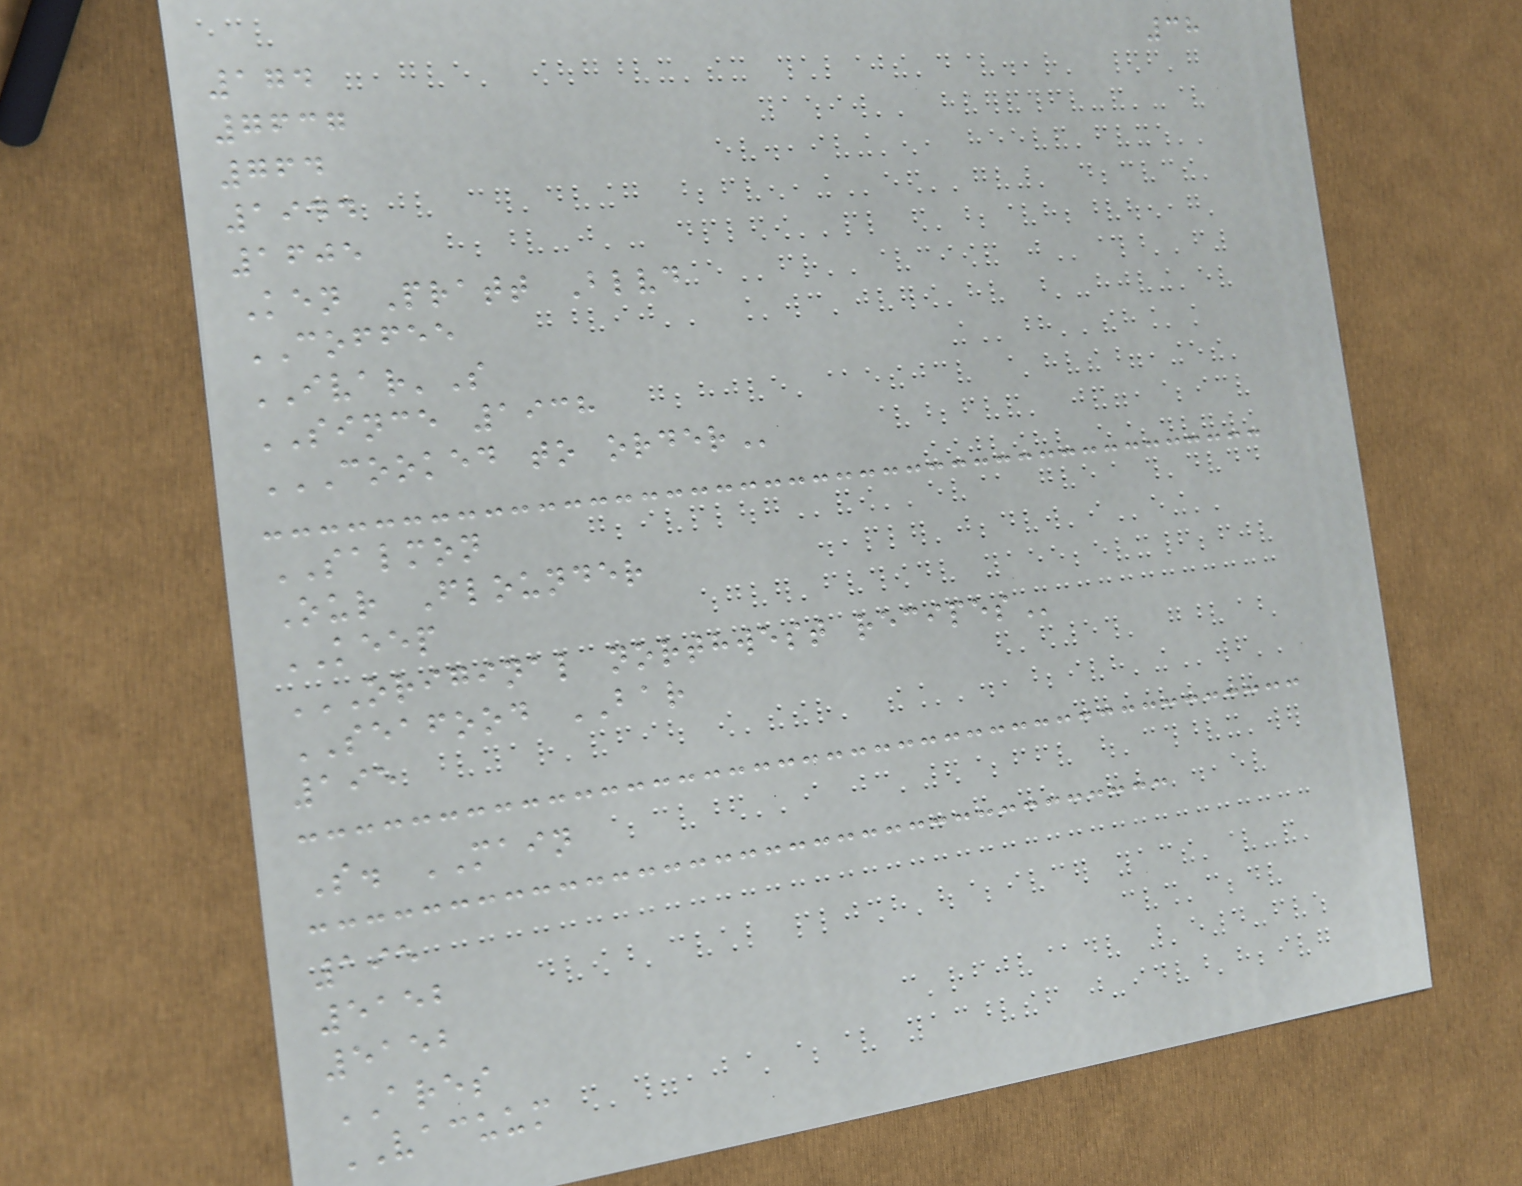38
174
7637
764
1944
1605
Ken Pratt Blvd
COFFEE
IVAR'S
SINCE 1938
COOKED TO ORDER
SALMON
Our Flounder
KEEP
ORIGINAL NORTHWEST RECIPES
SEAFOOD BAR
195
S. MAIN
195
5152
5152
ARES
VACUUM
